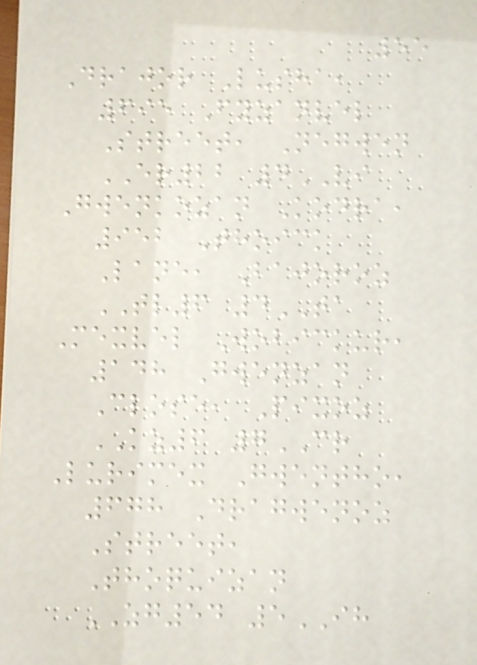55
Drajor Lusha,
695 Fyzanvel
Street, Negwen
ER22 4VI
Gwenkozan Kodra,
952 Thoick
Lane, Bajoroz
TL6 4TA
Mexvel Wobickur,
148 Gwenzan
Close, Pixoz
KZ6 7CR
Lurimex Gwentho,
678 Dragwenoz
Street,
Thoquizan
ZG54 5IH
